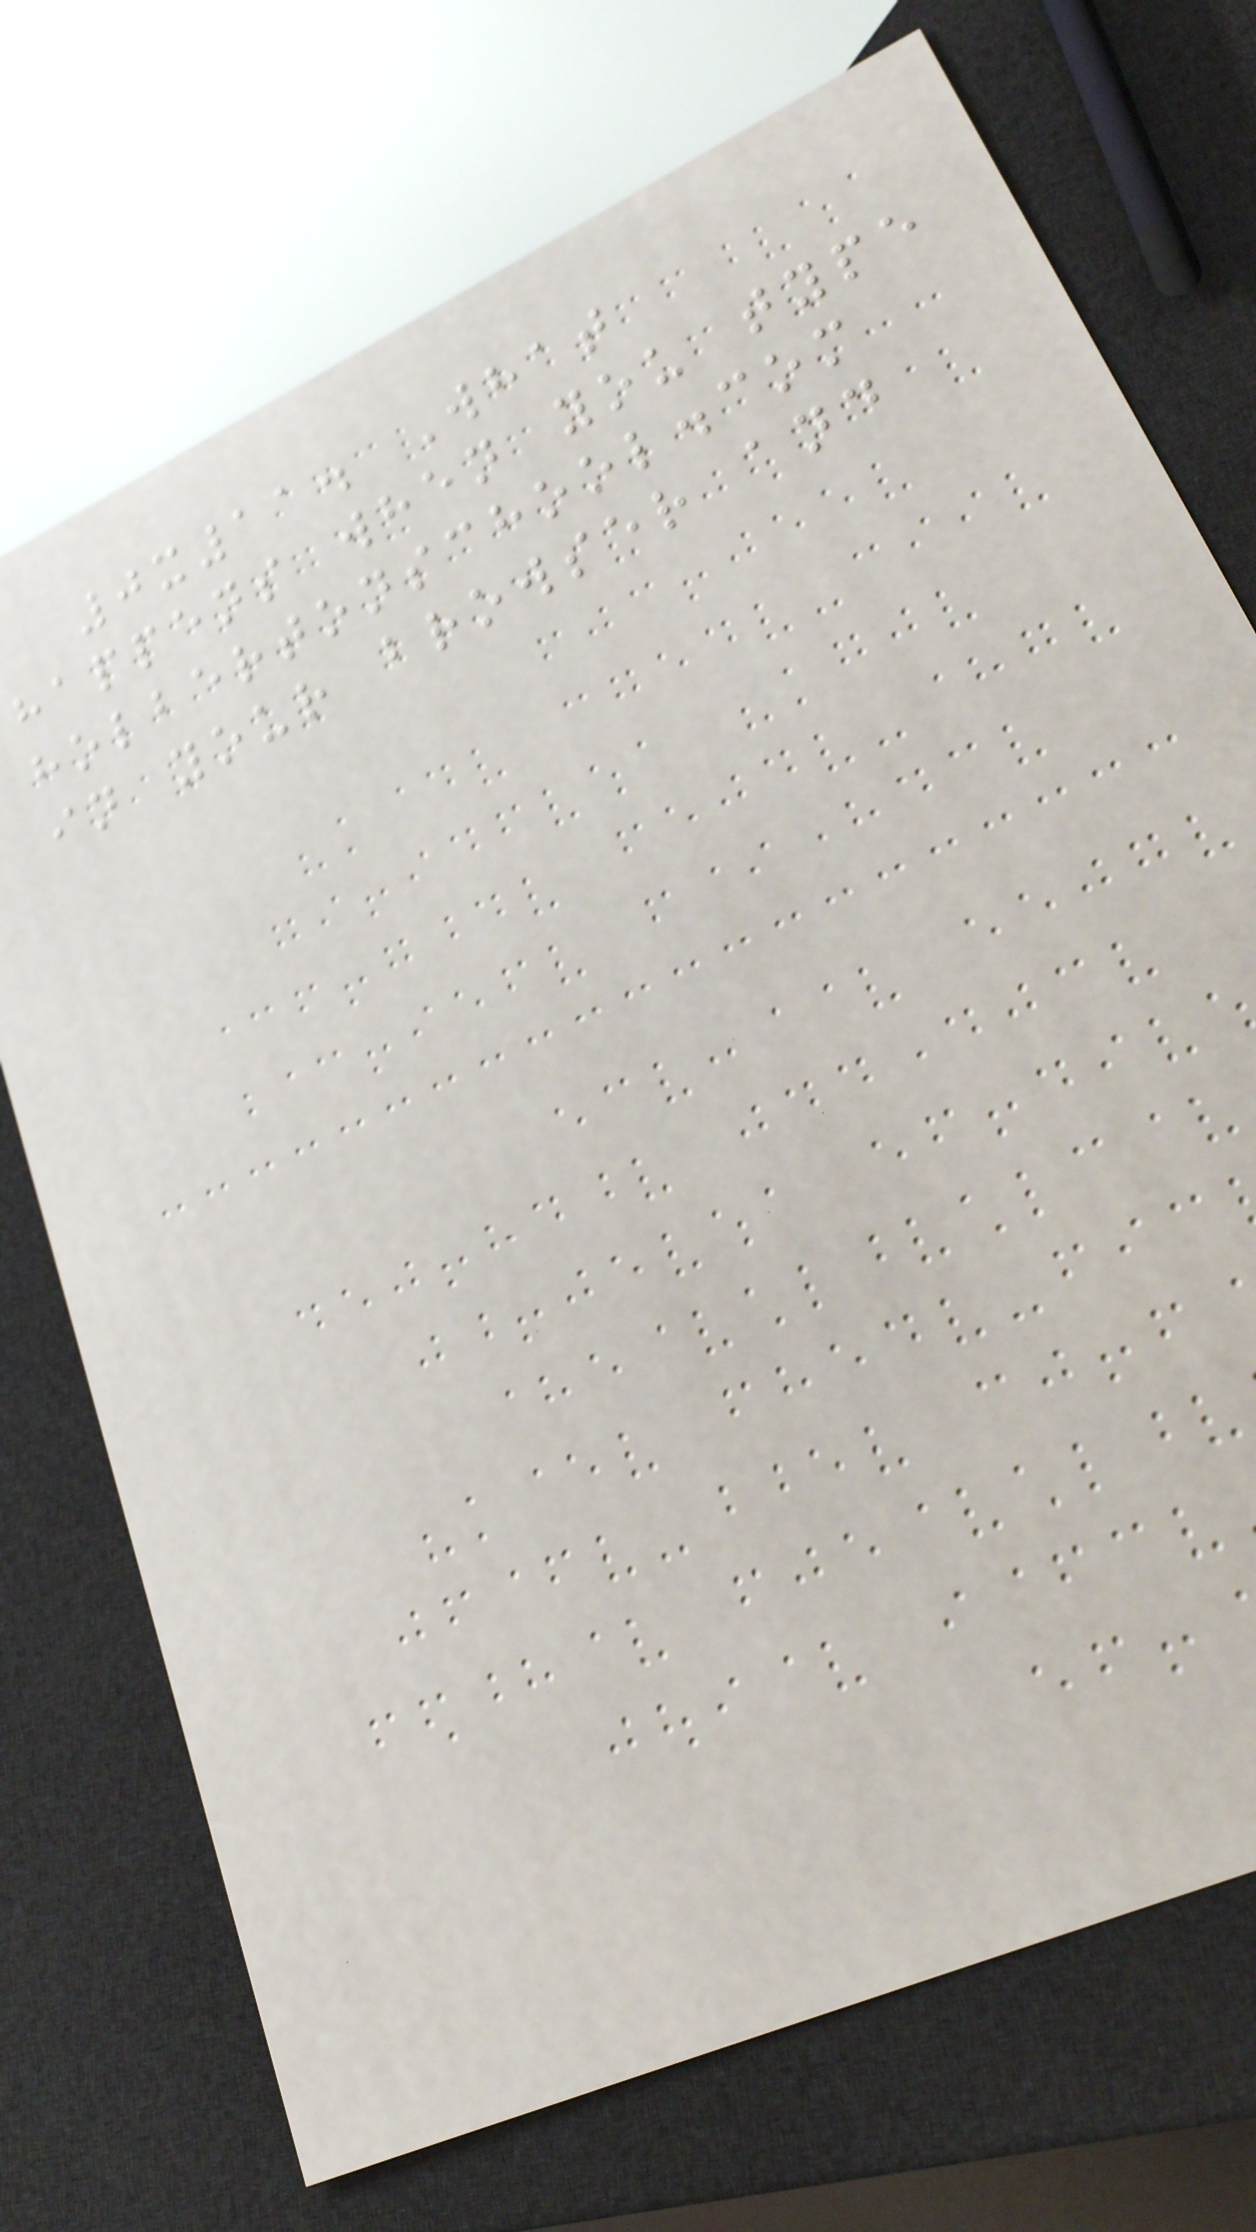0x11. What
happens when you type
holbertonschool.com
in your browser and
